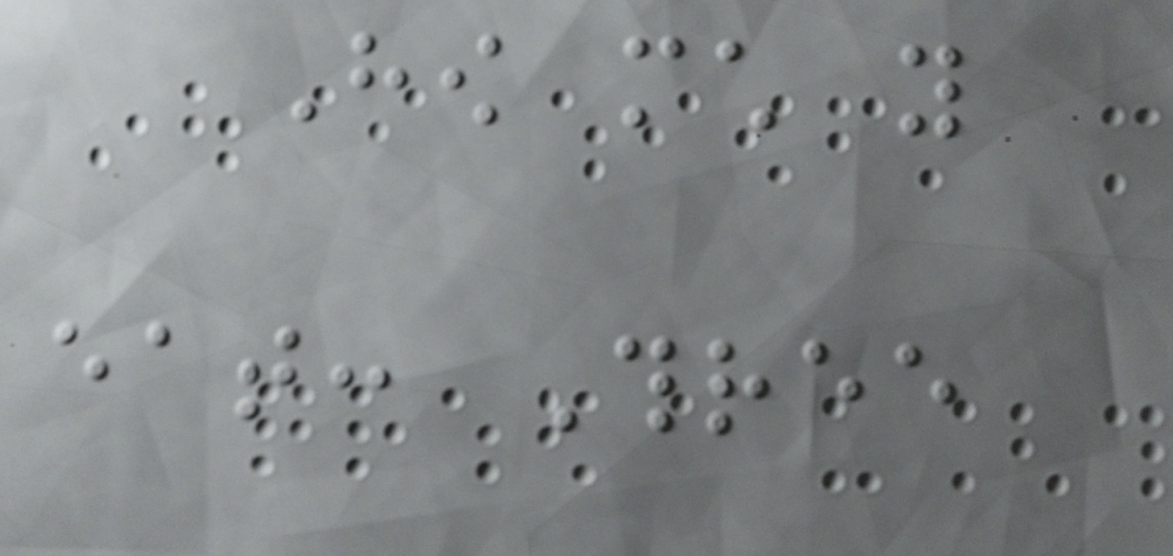How much you
eat: Three
